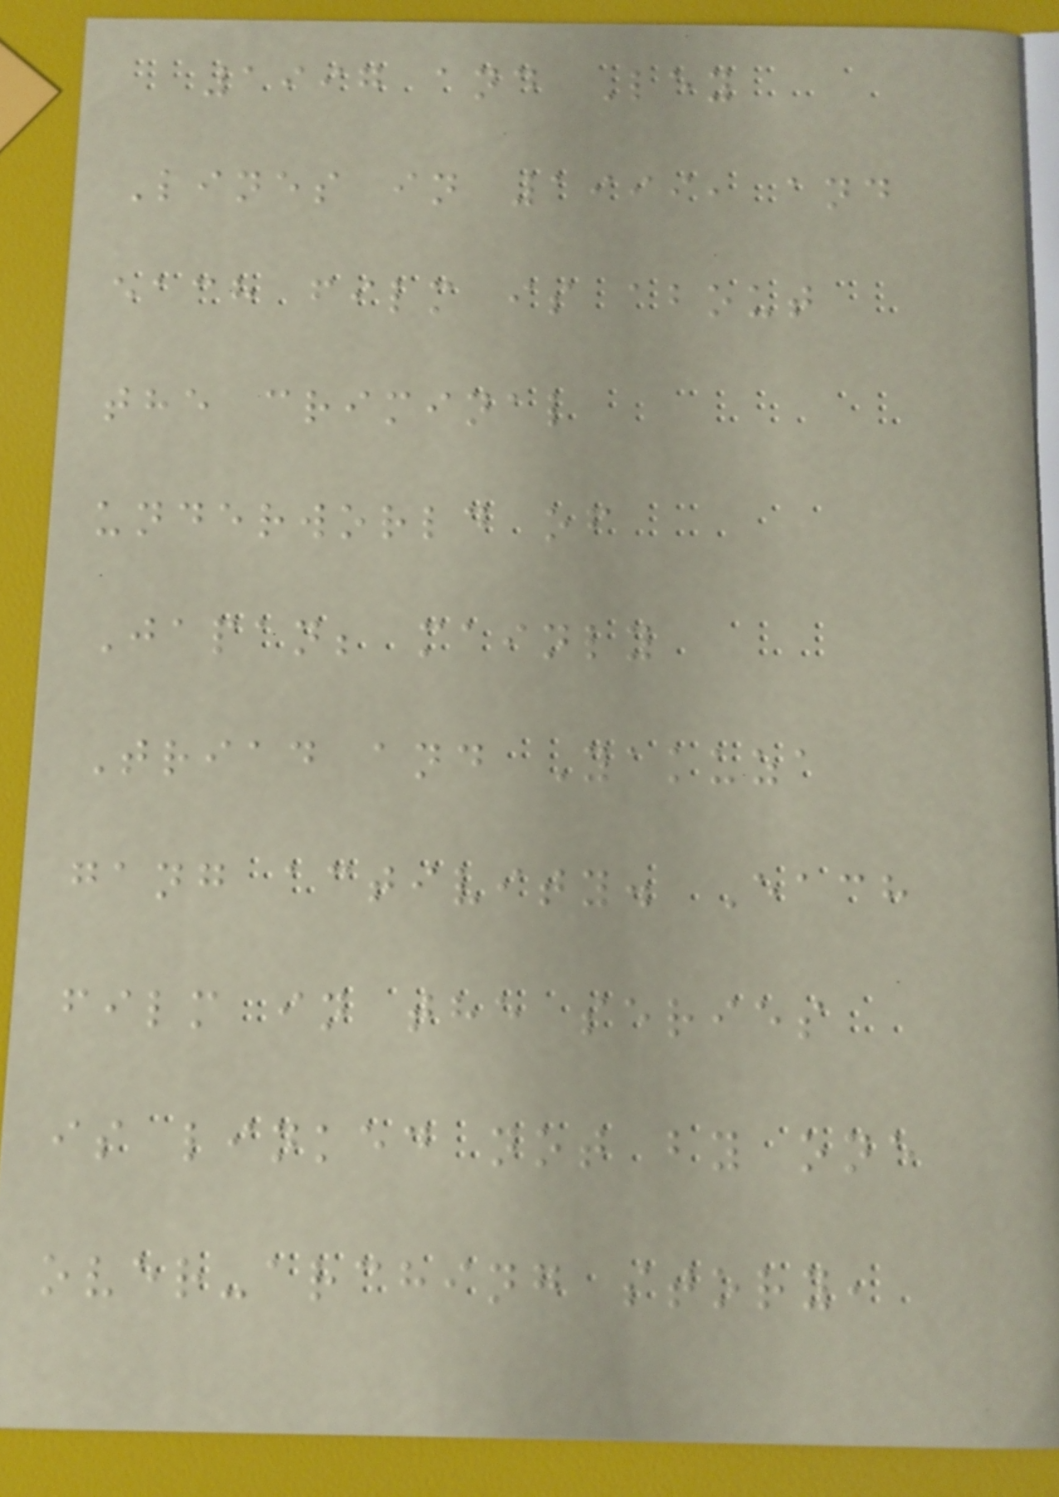1997 and Ley
Lines in 1999, and
each film is about
the criminal
underworld of
Japan; mainly
Triad and Yakuza
gang activity. Each
film in the series
is linked not by one
over-arching story,
